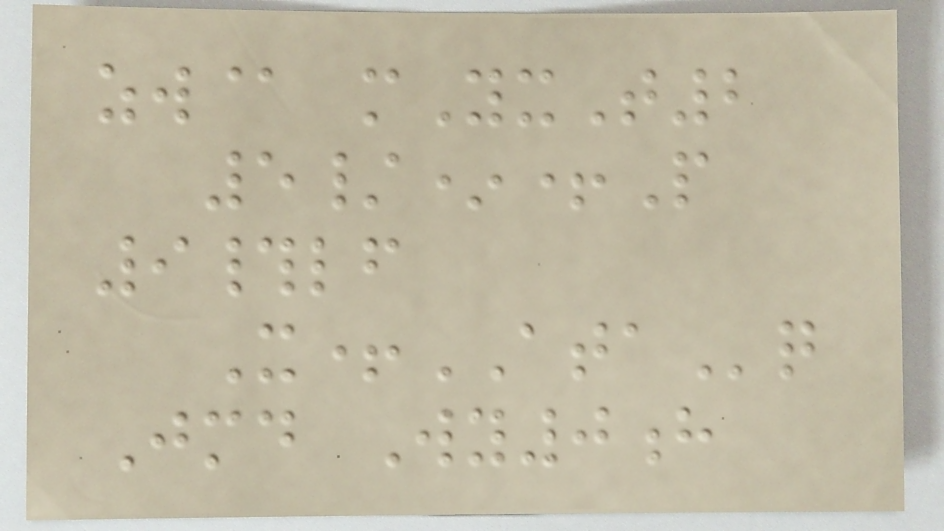zw@ mYxT2
5/*+P
9#lf
X+ATAq
Jmd Wy0h
